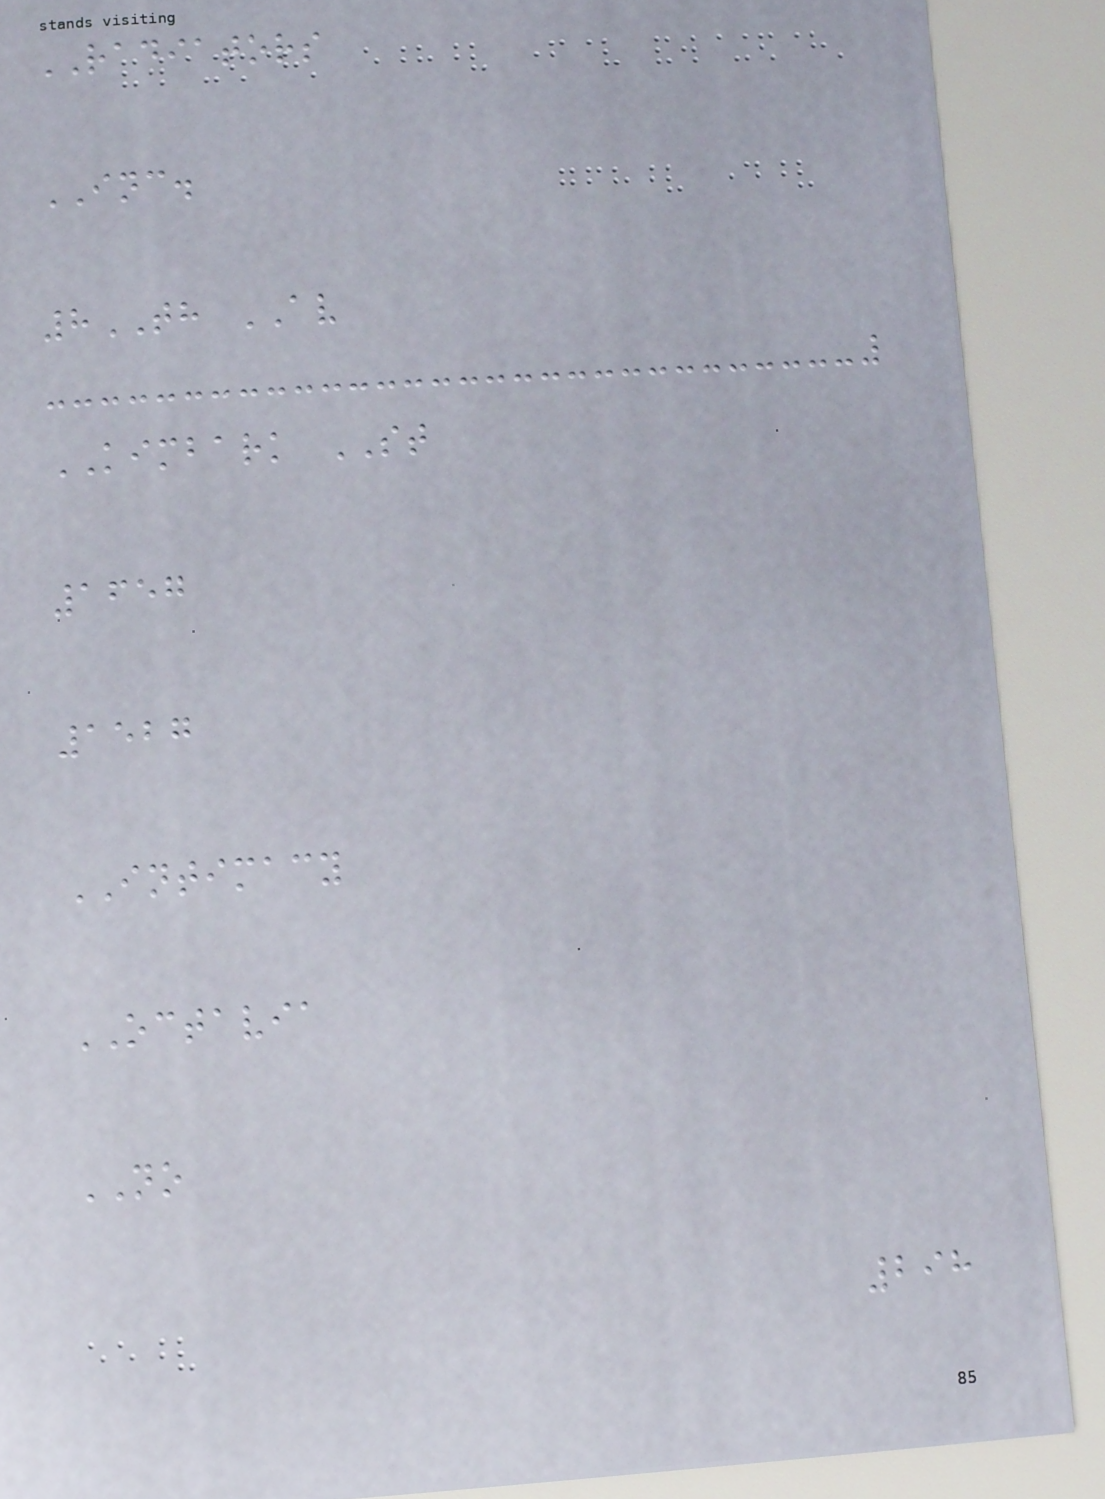RADIATORS
INC.
8TH AV
KIMBARK ST
1657
1527
INTIMACY
OCTAVIA
NO
298
